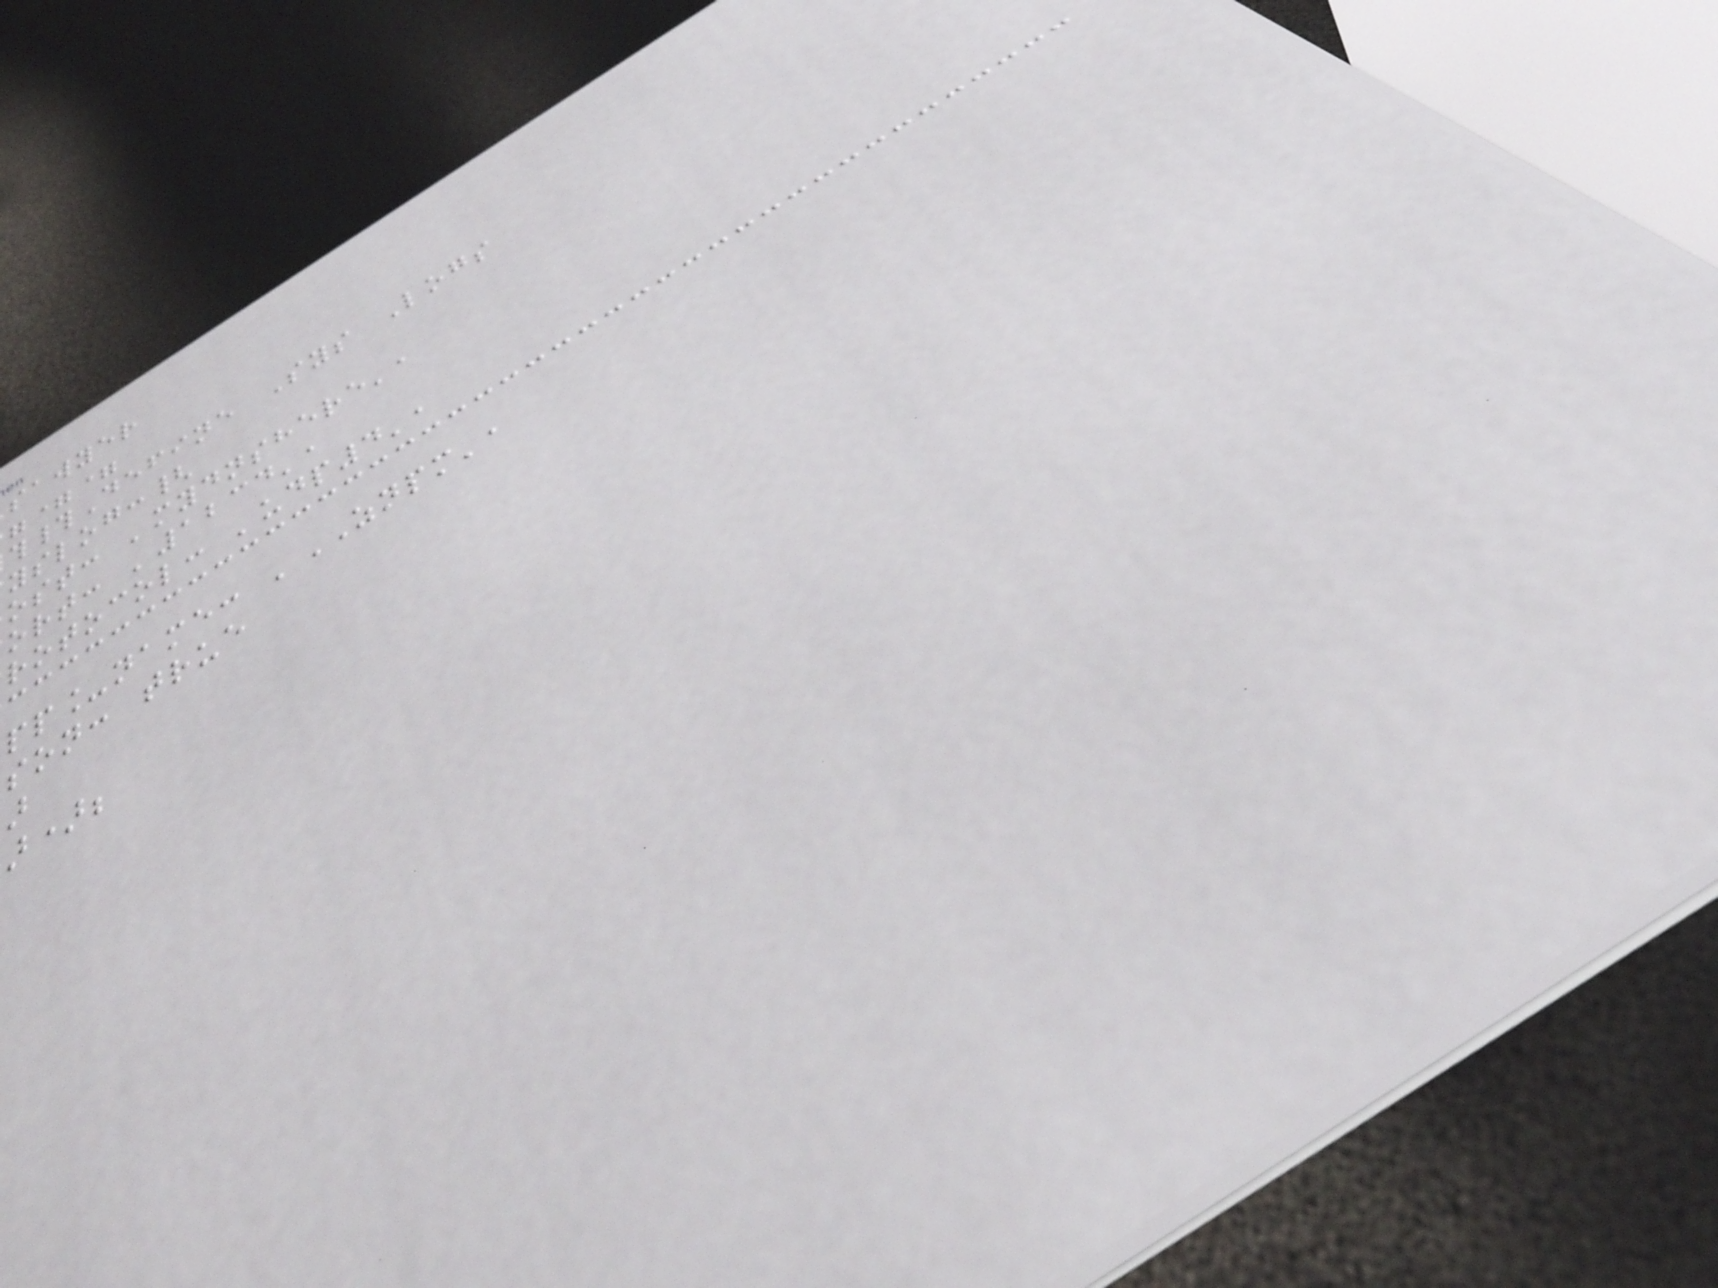sawyer
==
#Define Sys Logs
yslog:{
ost: 'mydnshere',
ort: '1234',
rotocol: 'udp4',
pp_name: 'ZNPM',
son: true
